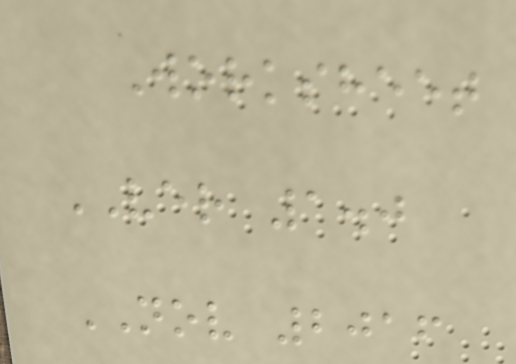Worksheet
VER 1.0
NOV 2016
